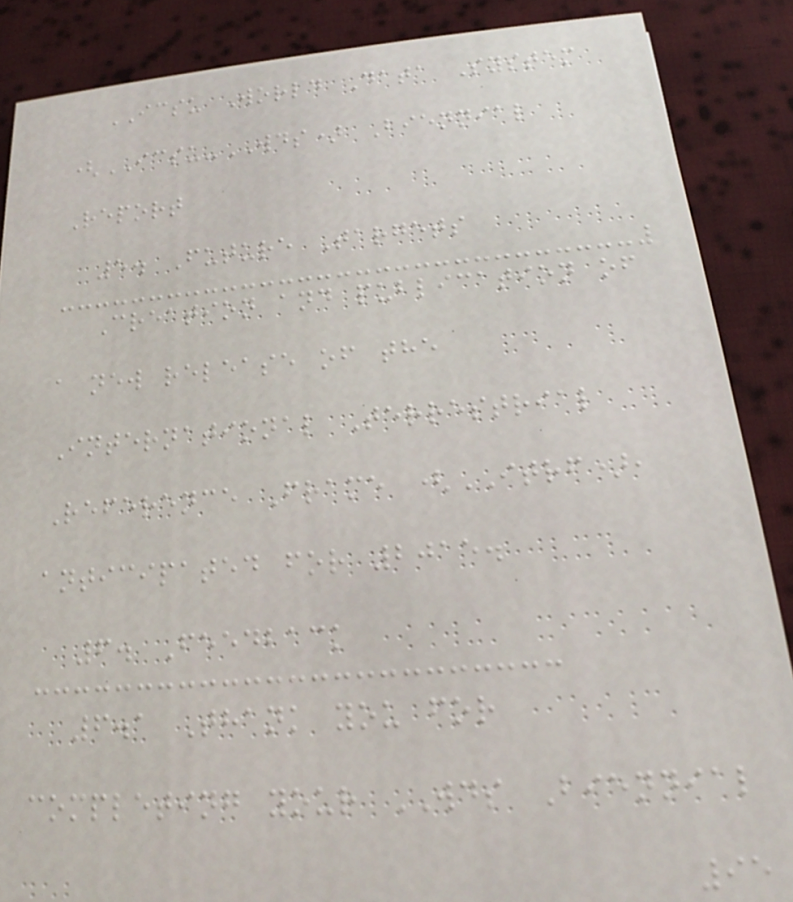ICSU World Data System
(ICSU-WDS) Biennial
Report
5. Future Targets
Creation and publication of
a new release of the
International Terrestrial
Reference Frame (ITRF),
anticipated for 2015.
6. Feedback
6.1 Thank you for
completing your WDS Biennial
95
